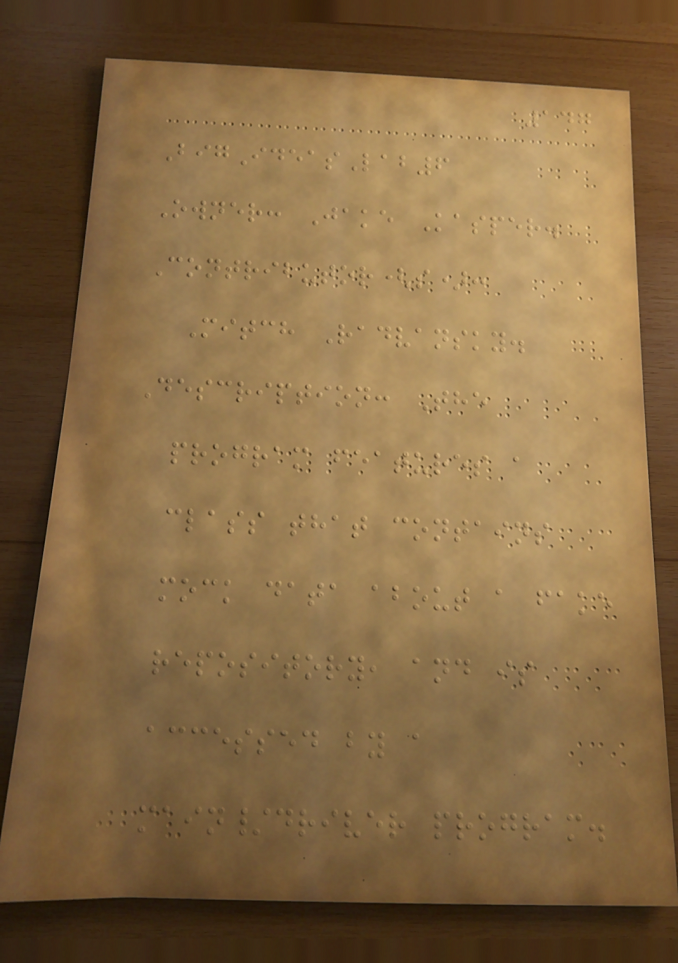147
BigIdeasLab6
Owner: Jake Kasper.
Contributor(s):
Mitch Radvansky.
Description: The
program features a
class that contains
mock data about a fake
repository, and is
accessed by a
main/driver program.
